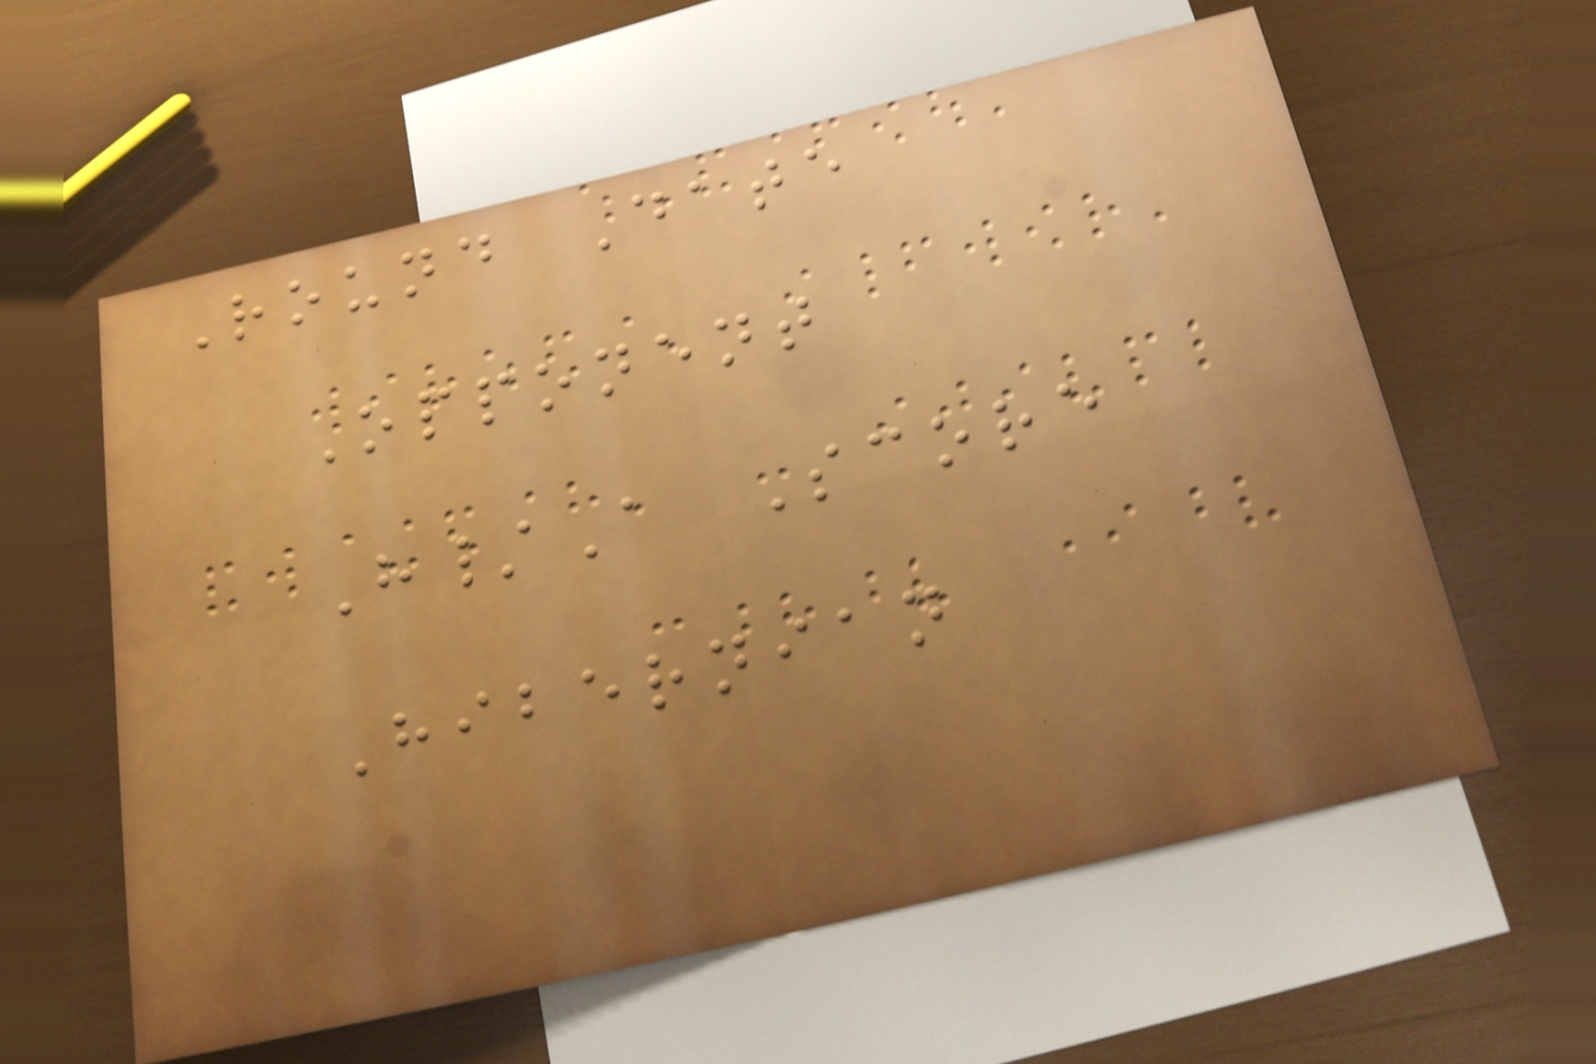Round Date
Opponent
H/A Score
Hibernian
